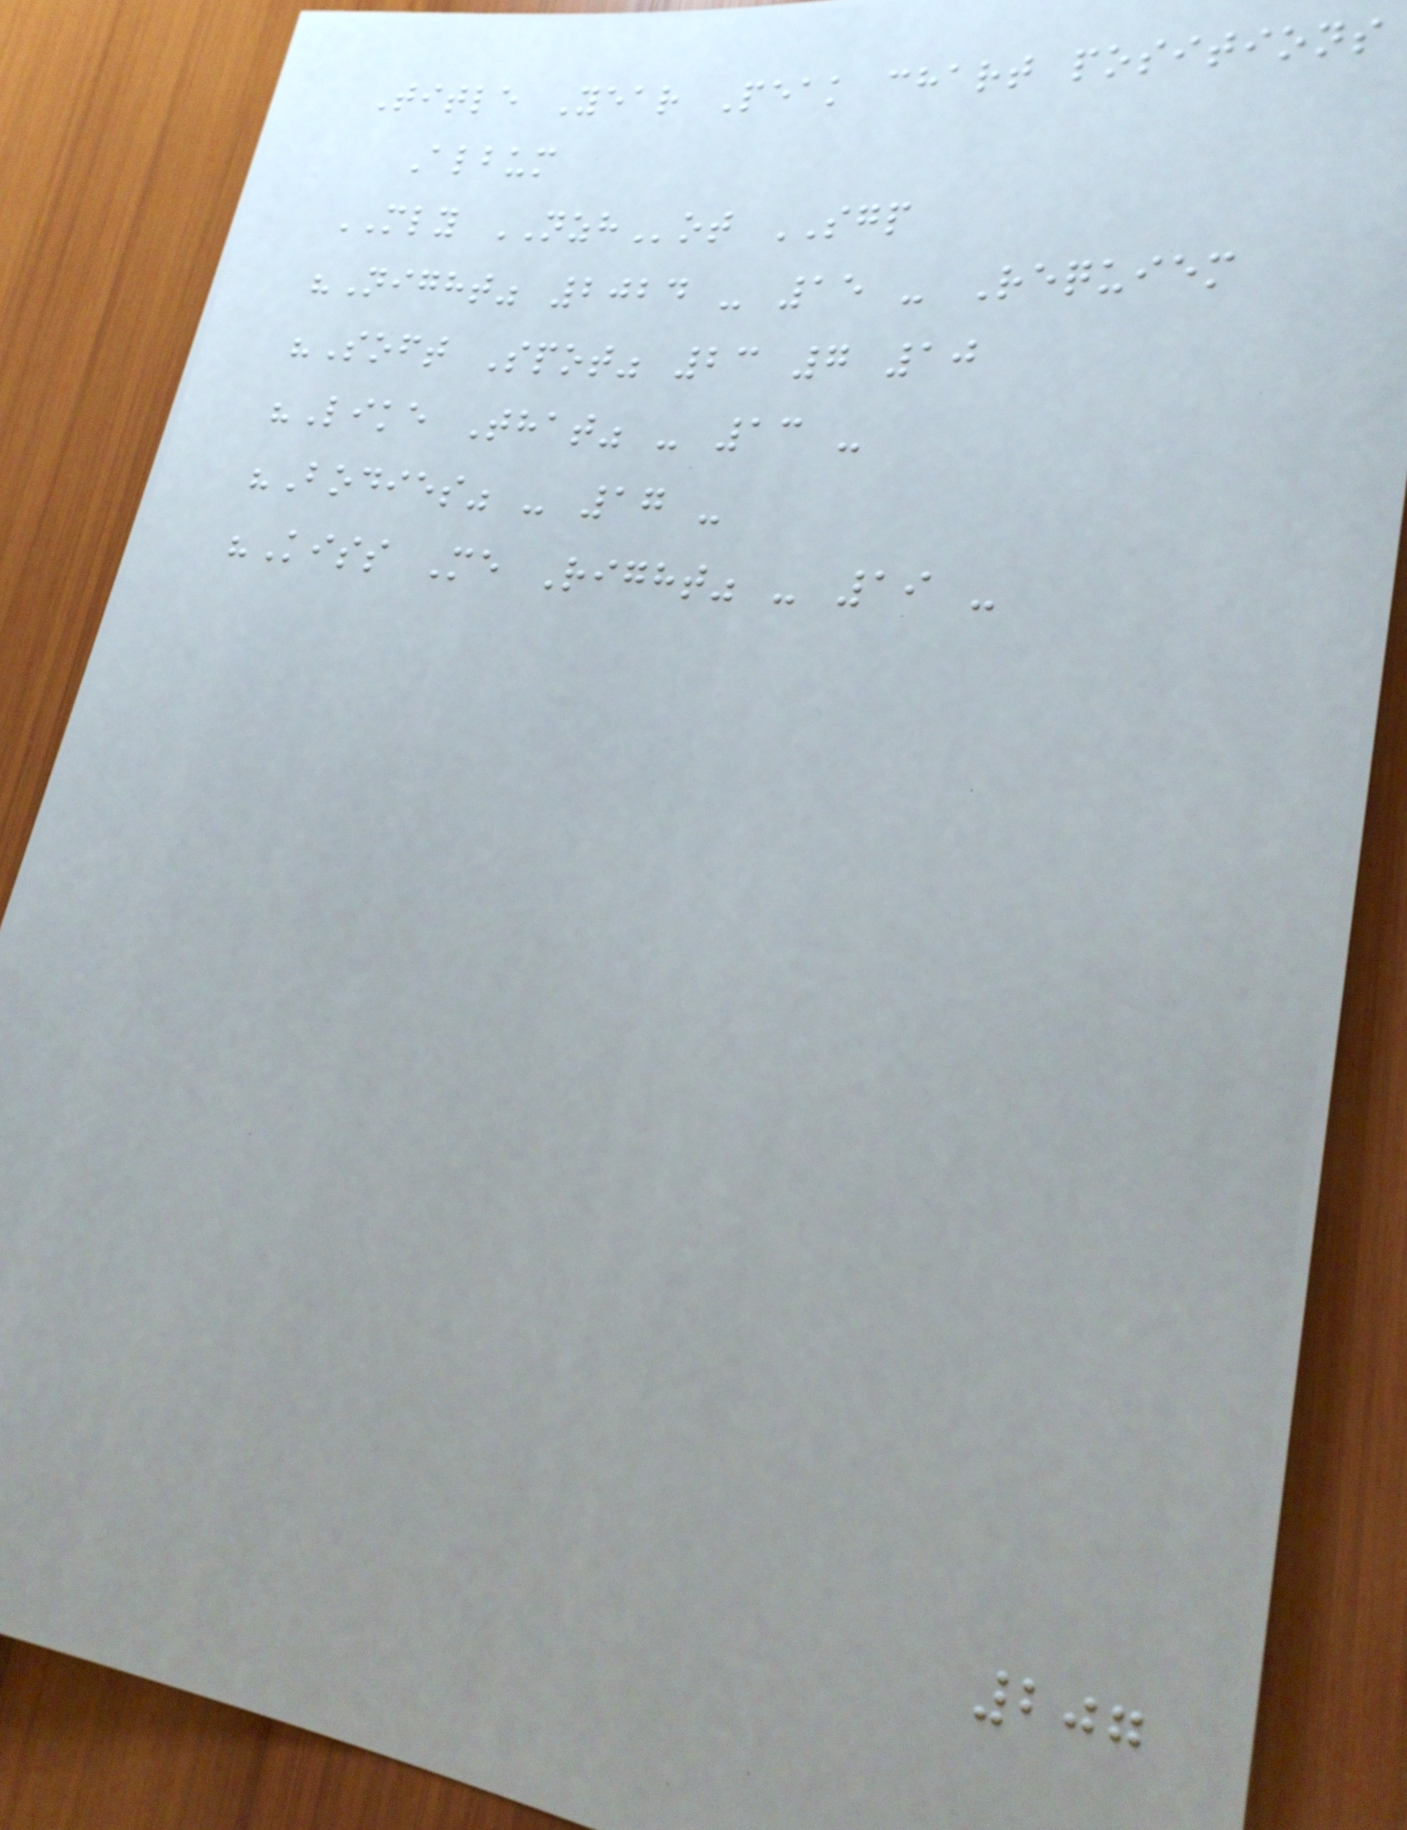Title Year Peak chart positions
Album
MLY NZHot SGP
"Night" 2024 - 15 - Requiem
"Soft Spot" 23 7 10
"Like That" - 13 -
"Bodies" - 17 -
"Kiss Me Right" - 19 -
207
